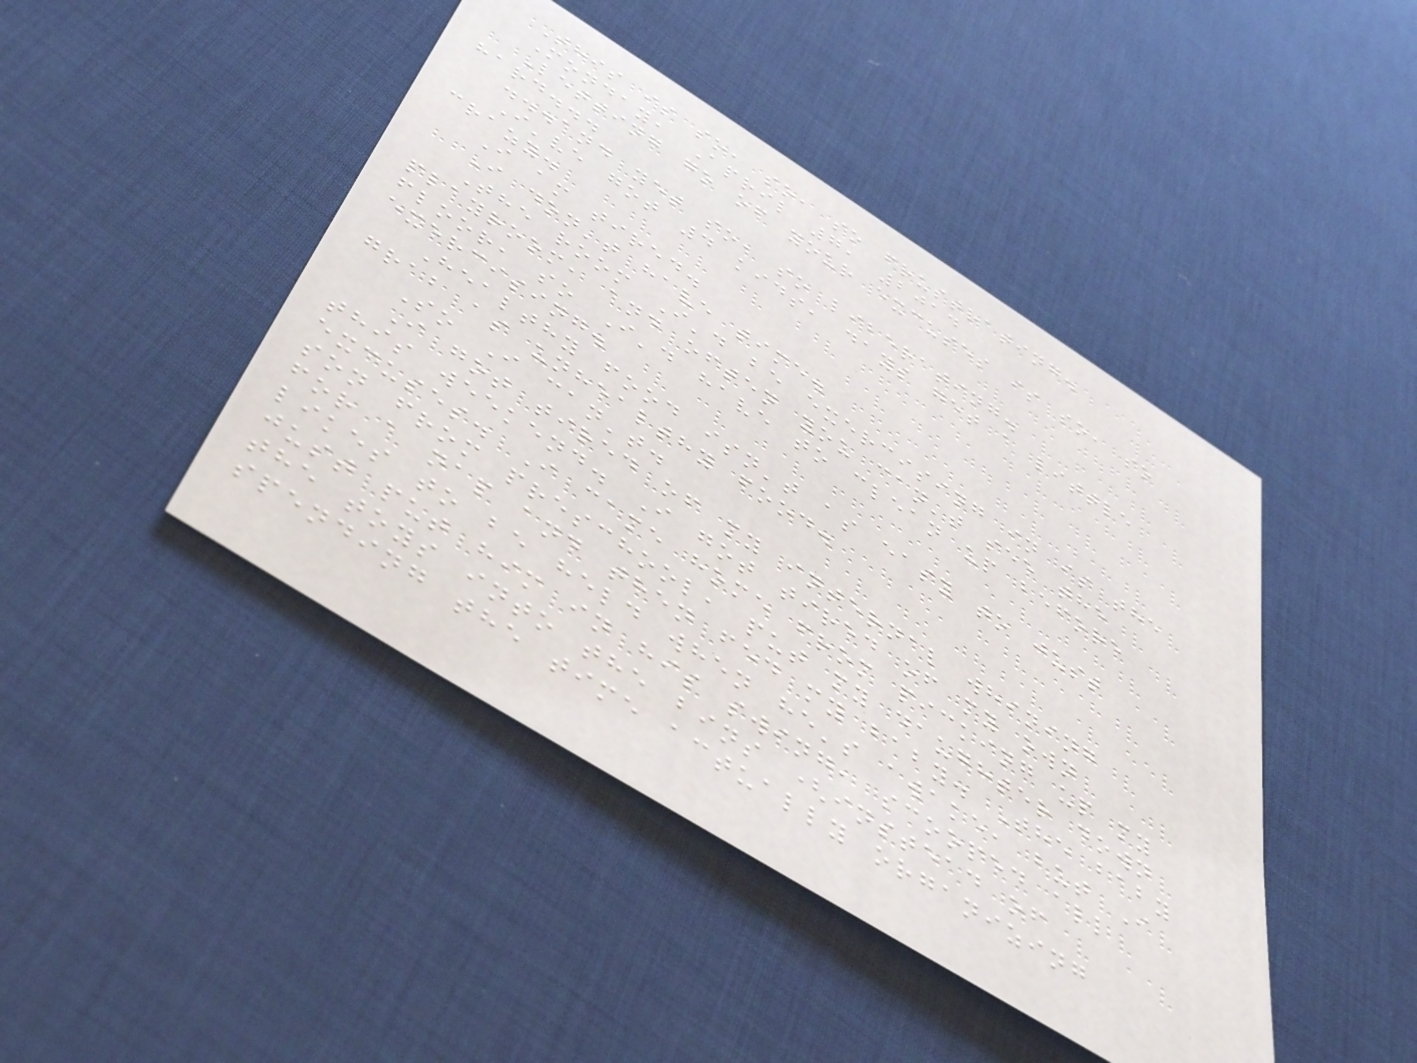This is so, so, so frustrating.
Monday, April 7, 2014
Letting go of your excuses is so, so
hard...
...and yet so, so liberating.
I've got 4 kids, days get a little
crazy.
I am tired.
I don't have time.
The room I'd be exercising in is the
playroom, and often you can't see the
floor, so I'd have to clean up before
exercising.
Healthy food isn't as easy to just
grab as unhealthy food.
So I can't.
I got tired of my internal whining
this weekend. I got tired of my own
excuses. I came home from picking up my
son from preschool, put my daughter down
for a nap and then fed my baby. The baby
likes to be held when he's awake, but I
just put him in his swing, scooped all
the toys into the bins (instead of
spending the time actually organizing
